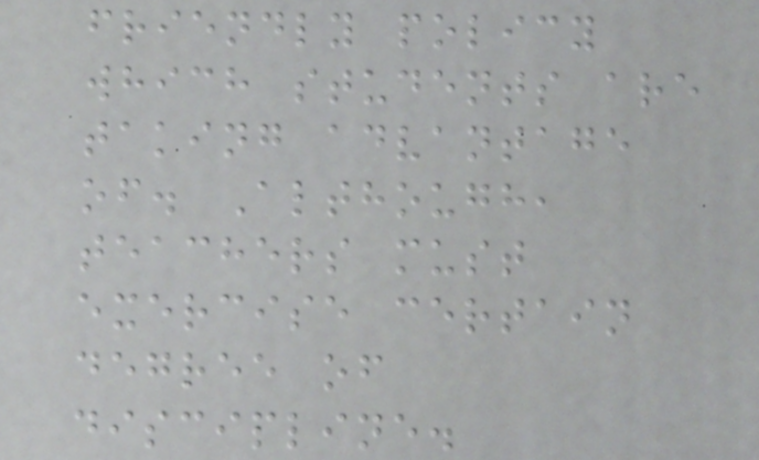friendly policy
which students are
taking advantage
of. Although,
teachers must
exercise certain
degree of
discipline.
